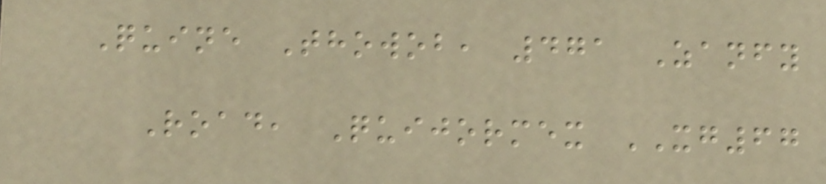Quine Thowob, 471 Zanfy
Road, Quijormex XG67
